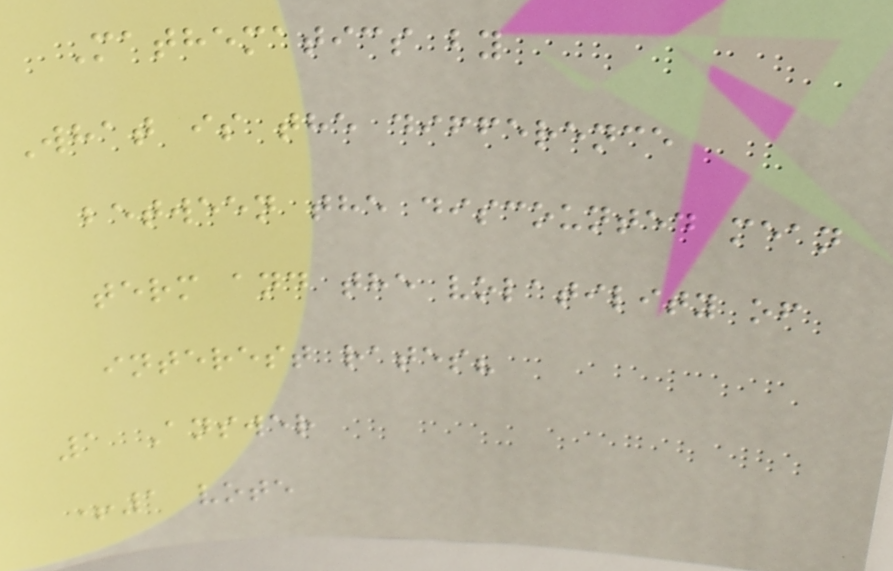Mathematics by
What is the difference
between the discounted mean
term and the volatility of
interest rates?
1 Answer
+1 vote
